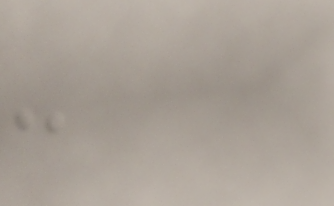-
